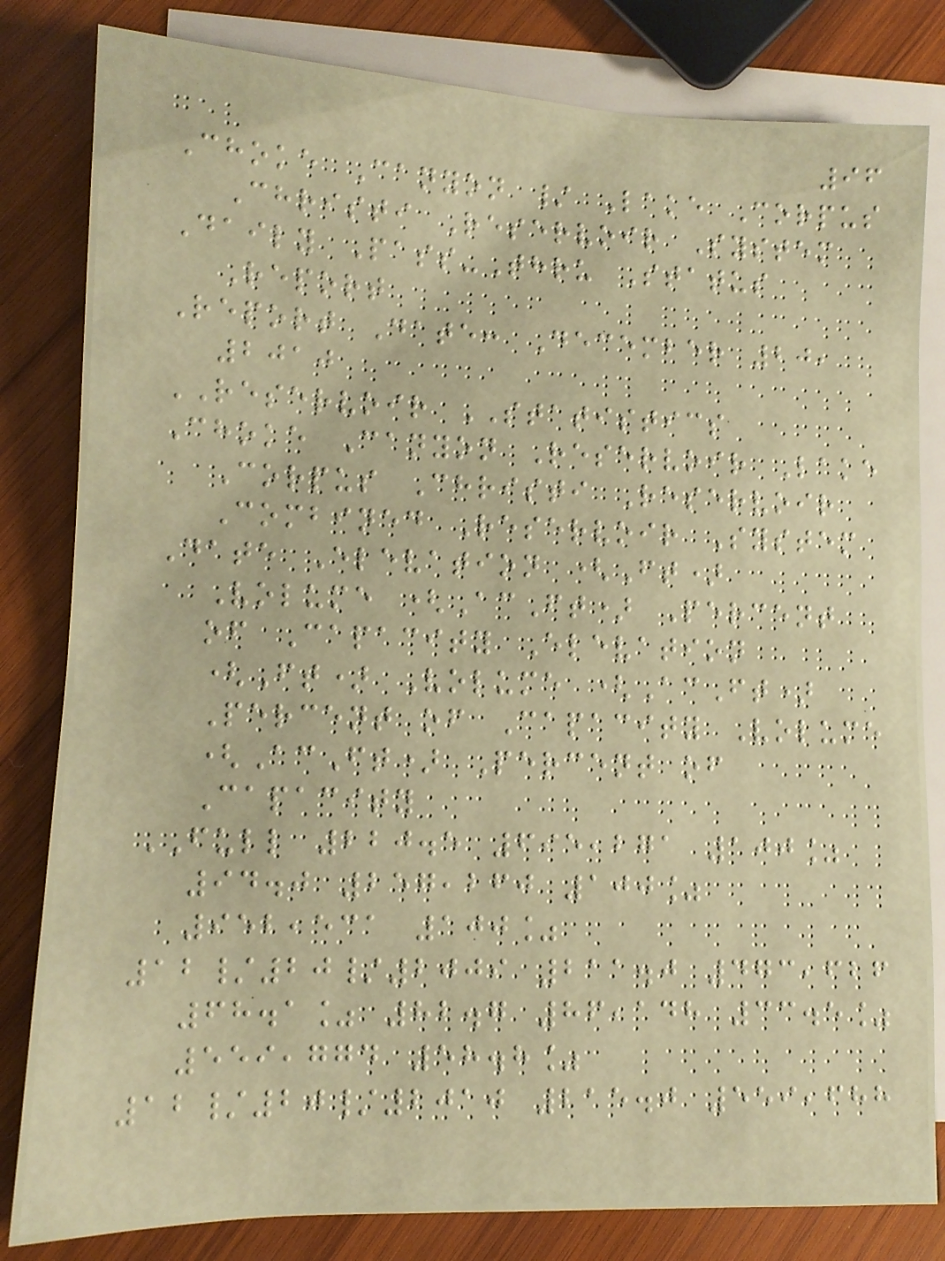96
Choke Canyon / Lake Corpus
Christi Reservoir System
Daily Pass-Thru Status
Report
Report Date: December 20,
2010
RESERVOIR STATISTICS
Choke Canyon Reservoir Lake
Corpus Christi Reservoir
Combined Reservoir System
Date Elevation (Ft)
Volume (AcFt) Percent
of Capacity Elevation
(Ft) Volume (AcFt)
Percent of Capacity Volume
(AcFt) Percent of
Capacity
FULL 220.5 695,271 100%
94.0 257,260 100%
952,531 100%
12/20/2009 211.0 473,626
68.1% 82.7 86,148 33.5%
559,774 58.8%
12/20/2010 215.0 559,688
